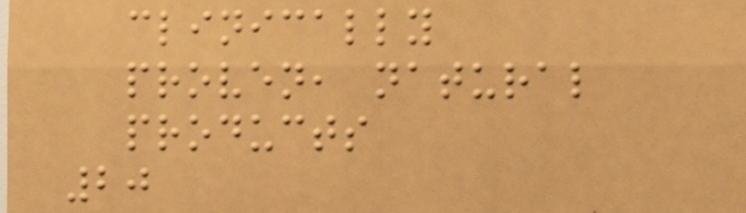clinically
proven, natural
products
20
